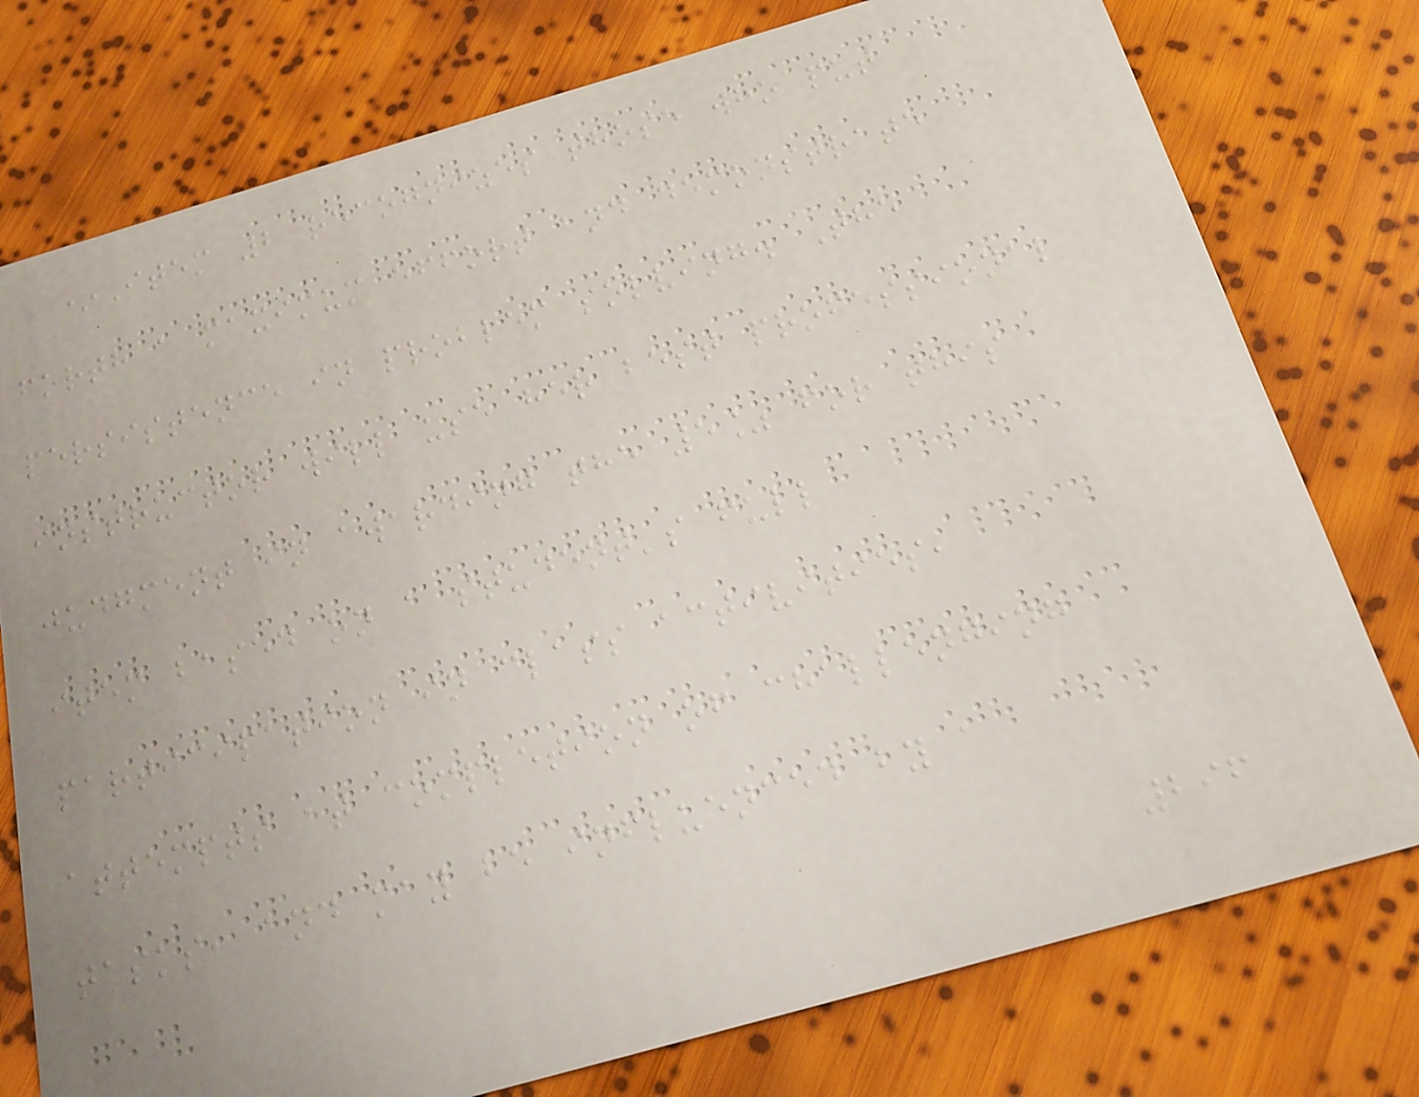*Item 2 recognizes those who put
forth a maximum effort and demonstrate
persistence in problem solving. The
instructor will use her best professional
judgment in awarding the 5% for this
item based on a student's full
participation in class activities,
attempts at completion of challenging
tasks, and may be influenced by a
296
